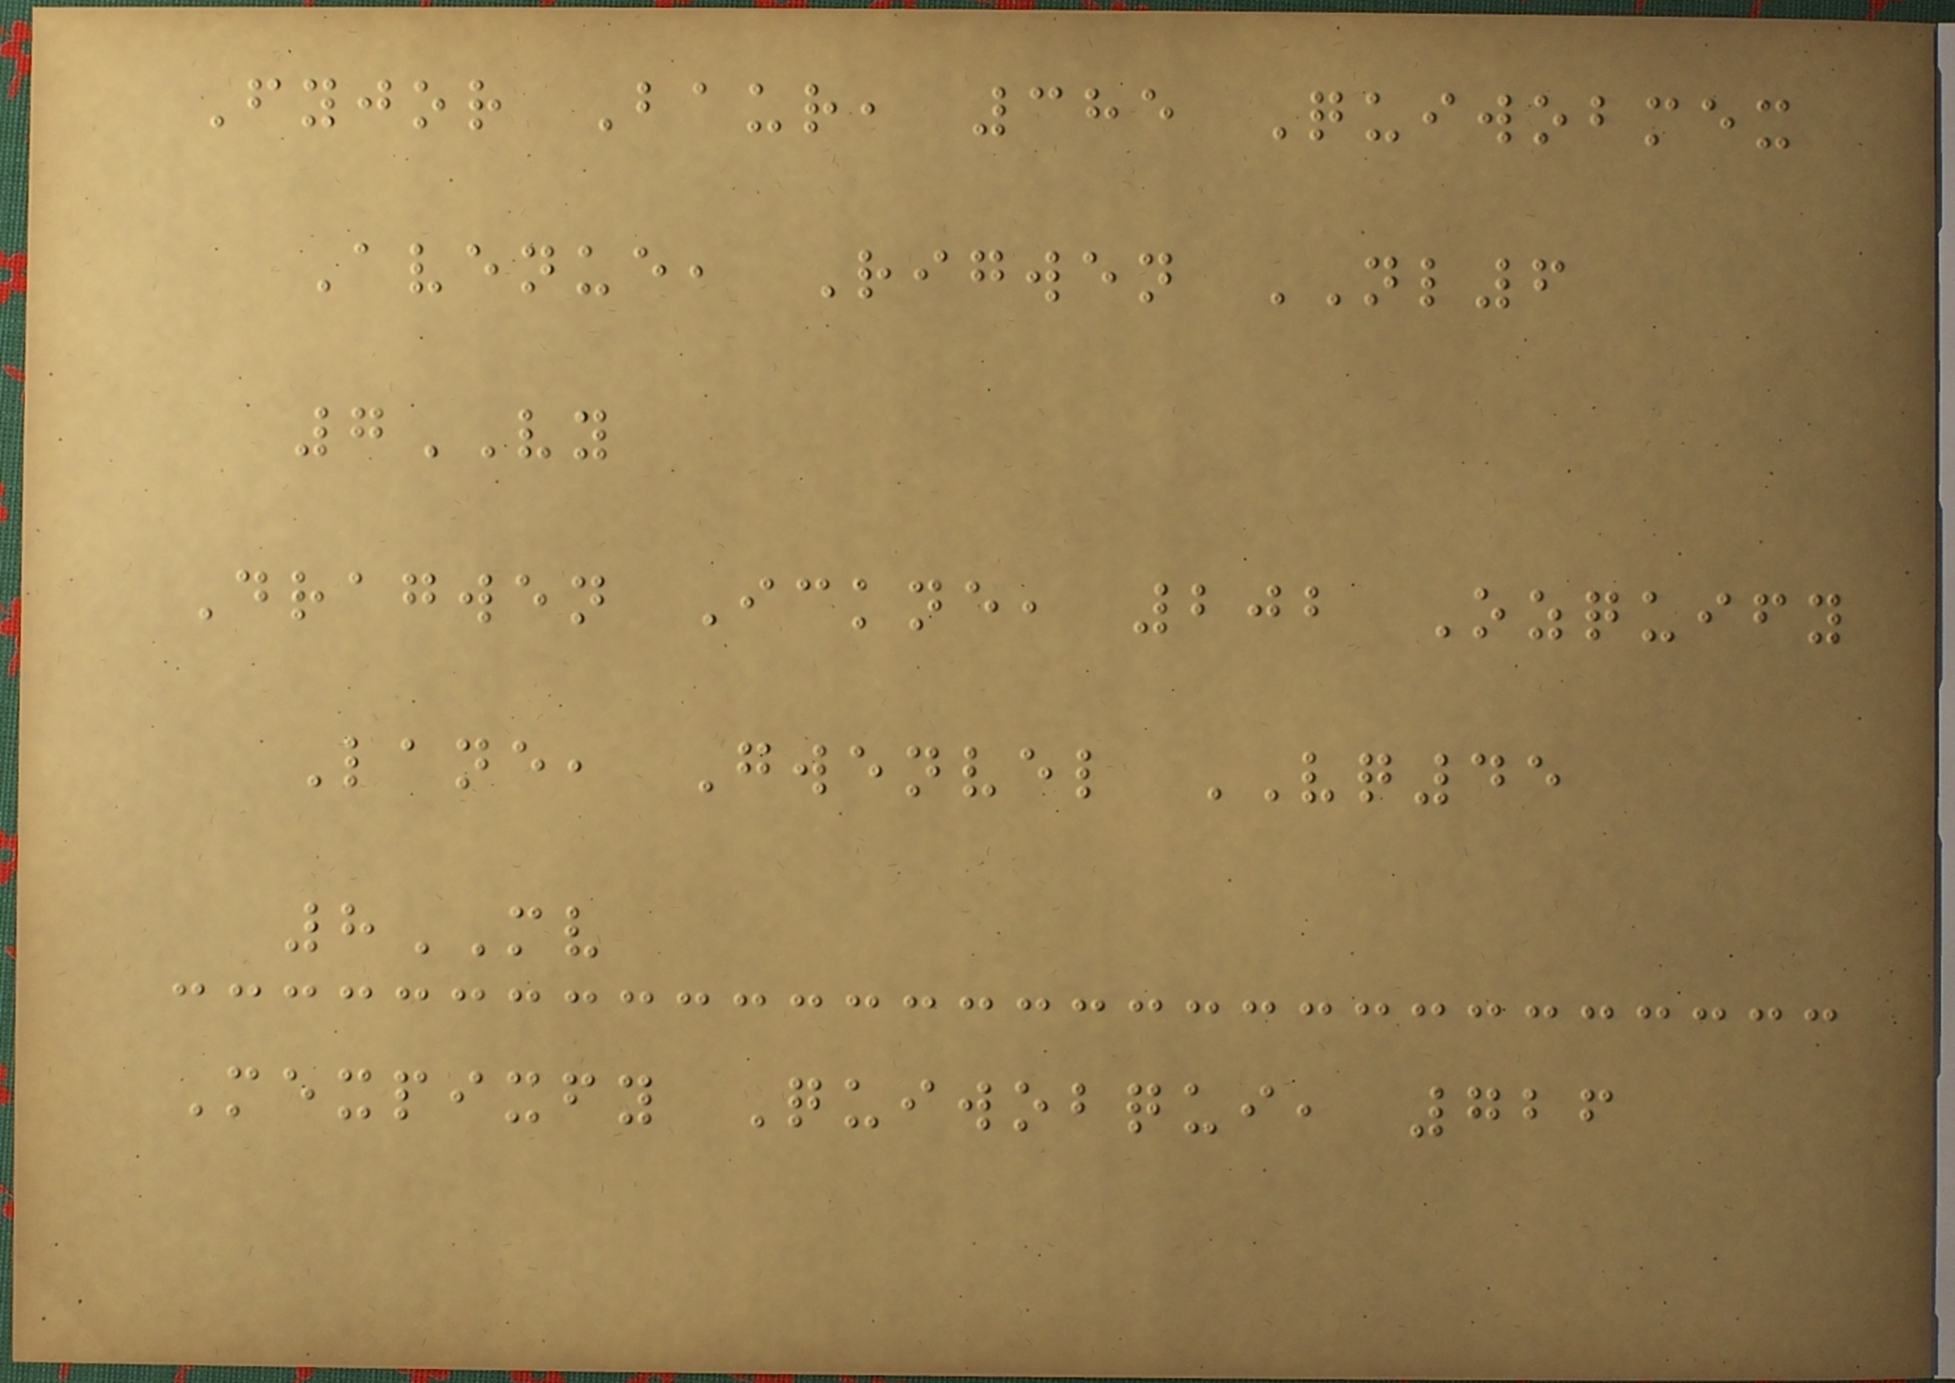Fyjor Baur, 385 Quiwobmex
Avenue, Rigwen NL6
7VY
Dragwen Ickne, 202 Ozquify
Lane, Gwenvel VQ45
8MV
Mexpixfy Quiwobqui, 726
